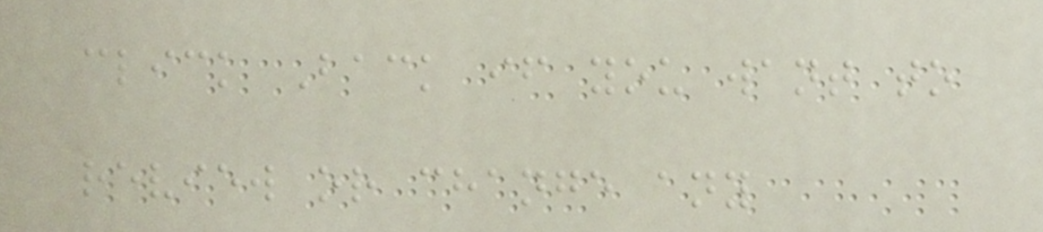click Back if you want to
review or change any
